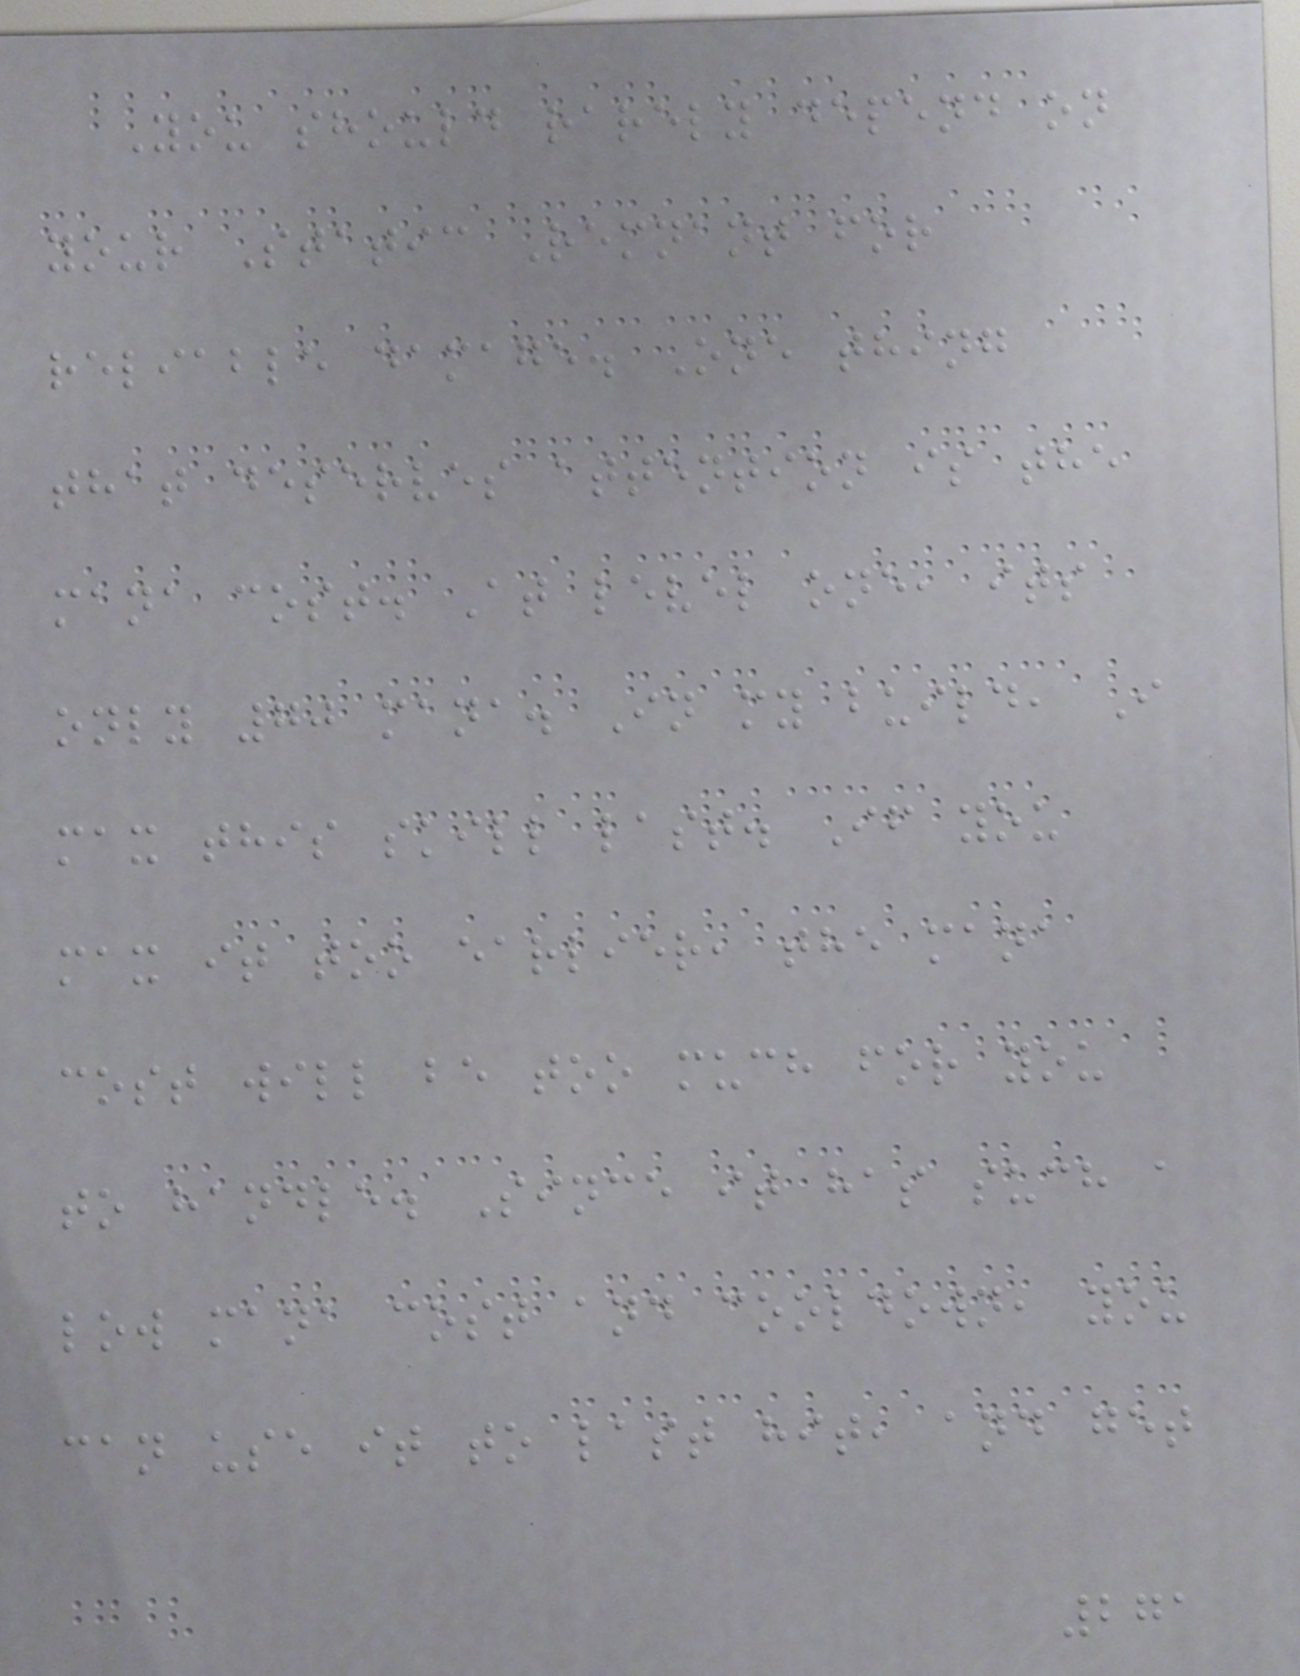You should rarely depend on
your Static Remnant for
reliable damage. One thing
that deserves attention is the
mana cost. At level one, its
only 70 mana. In my build, I
max this skill last. If you
max it too earlier, the mana
cost will be too much for you
to handle. Since it has such a
low mana cost and cooldown, you
can use it to last hit, and get
271
